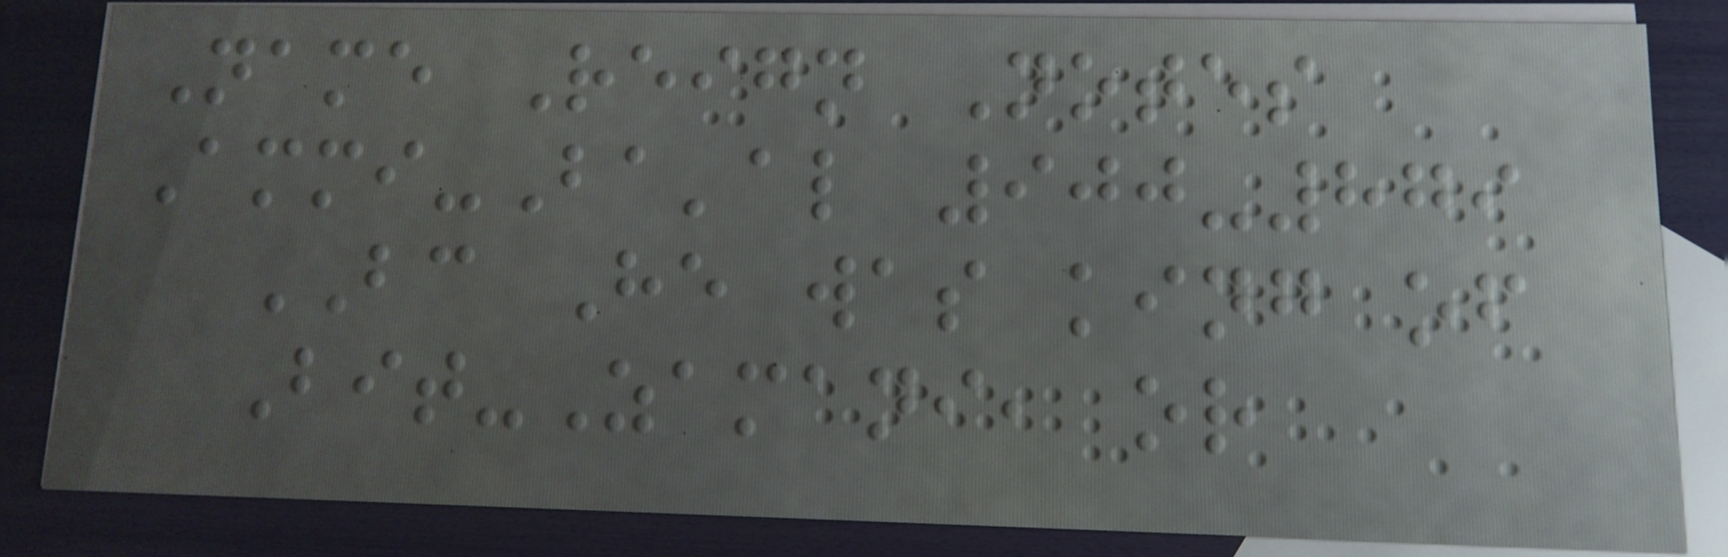Name Reign Notes
Ammi-Ba'al 900-879
BC He was king of
Bit-Zamani, or
